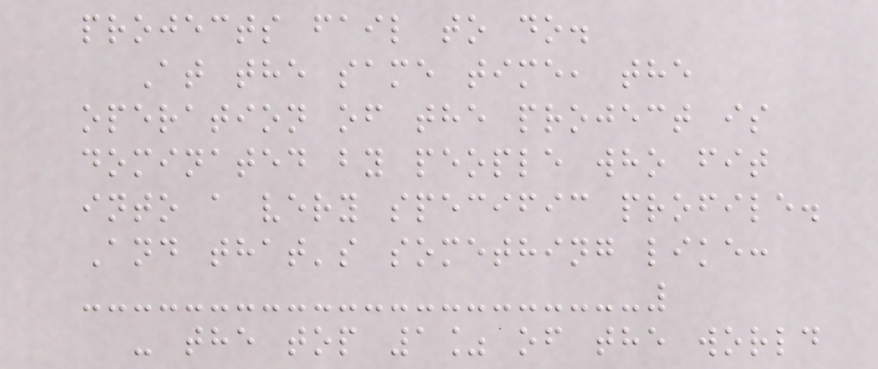projects fail to do.
At the same time, the
operation of the project is
dominated by people who fit
into a very specific profile.
And that's something like:
- the top 1% of the world
